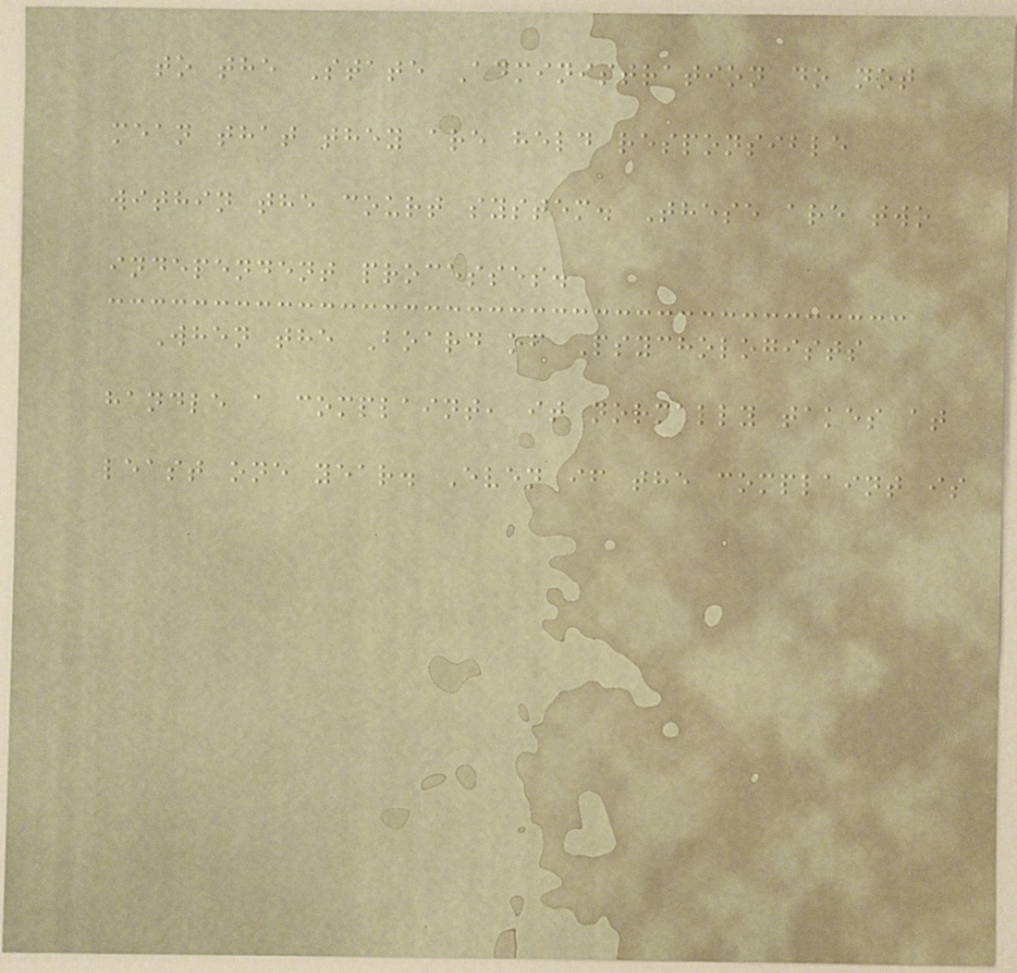to the State Administration do not
mean that they are held responsible
within the court system. These are two
independent processes.
When the Board of Psychologists
handle a complaint, it normally takes at
least one year. Even if the complaint is
